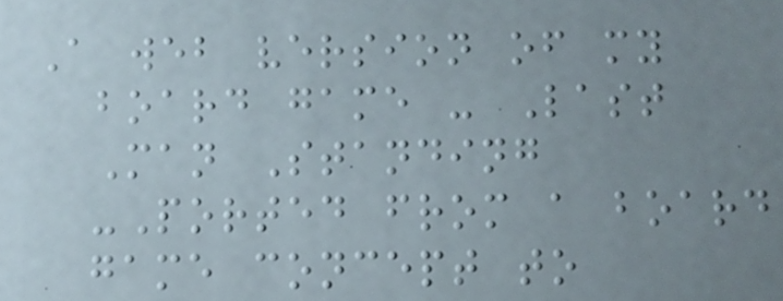A web version of my
board game - Last
Man Standing
-Ported from a board
game concept to
